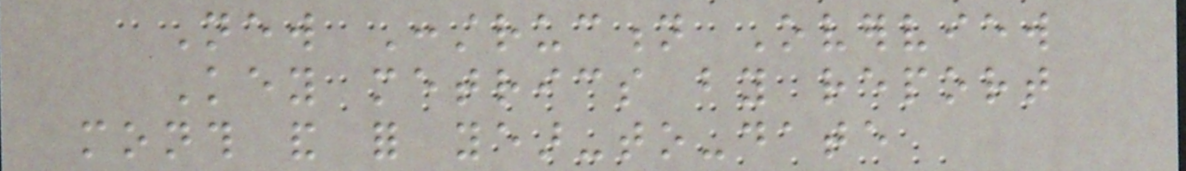New Construction Overview
Key metrics by report
month and for year-to-date
